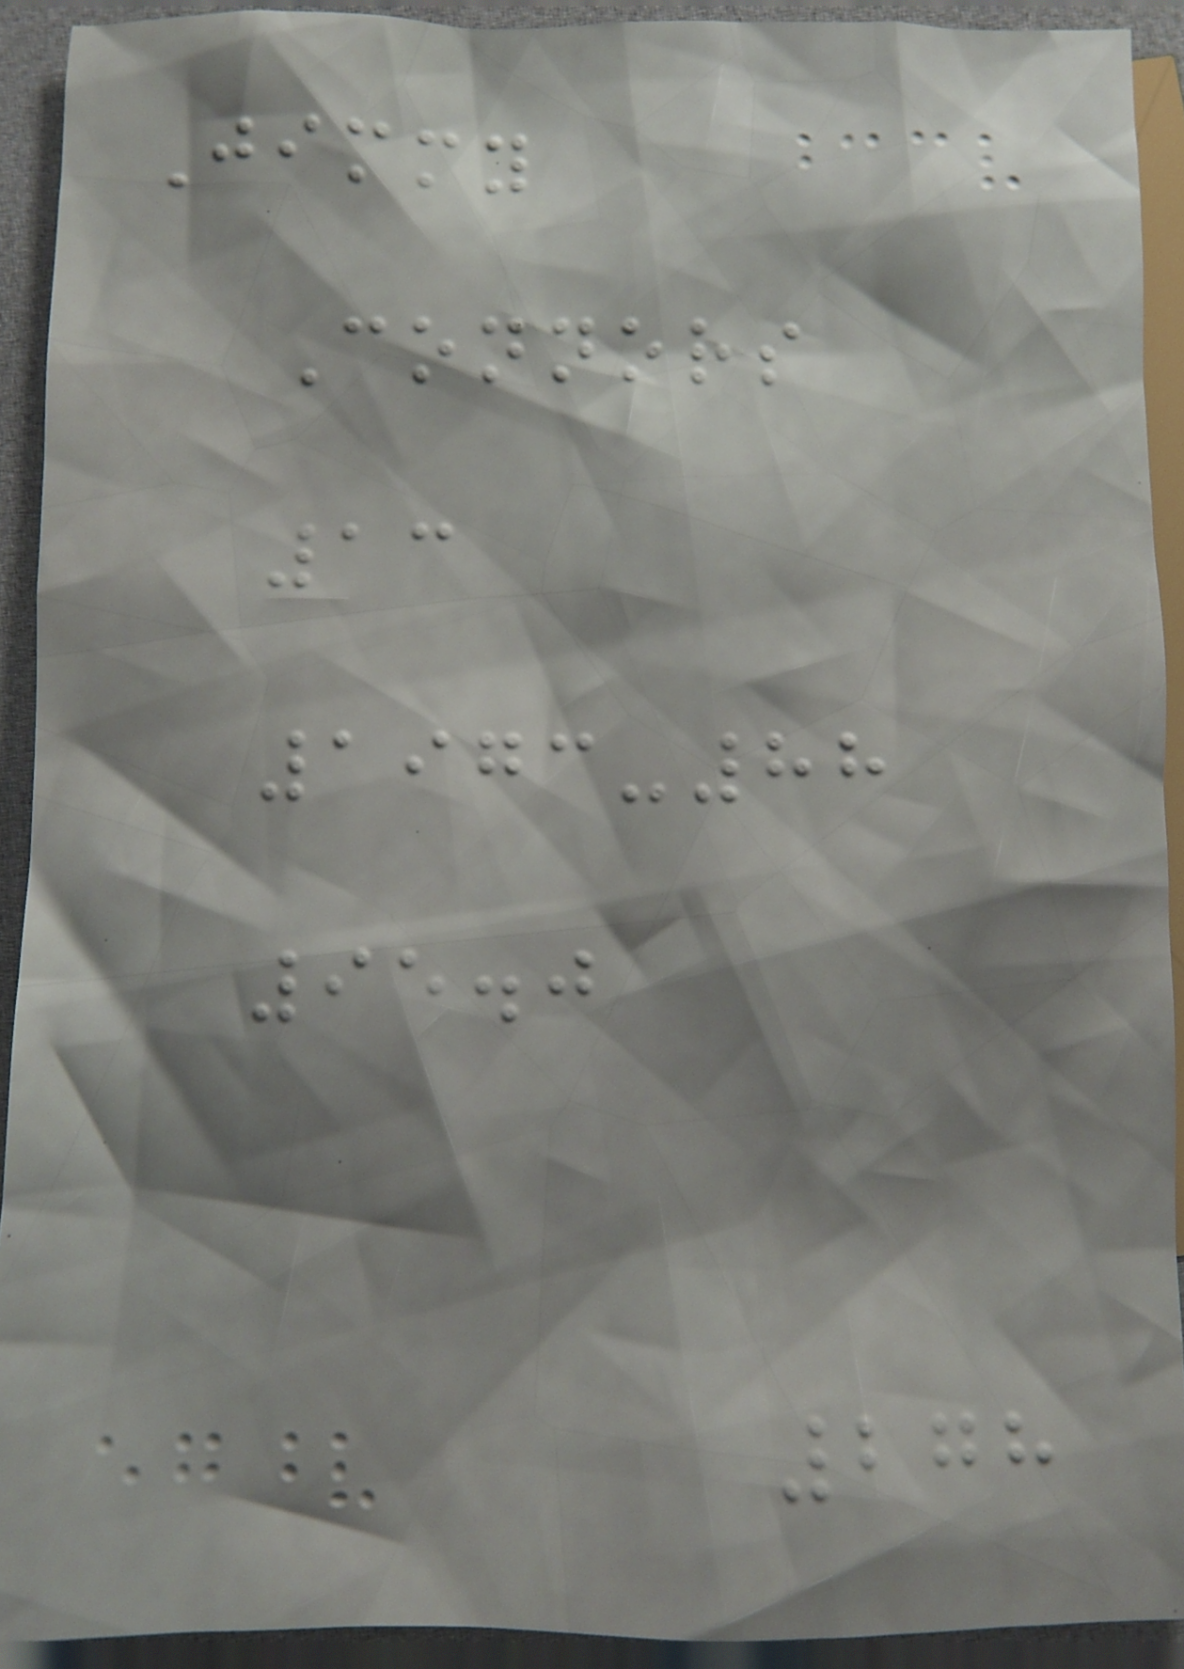Jimmy
Connors
13
1973-88
95.0
278
